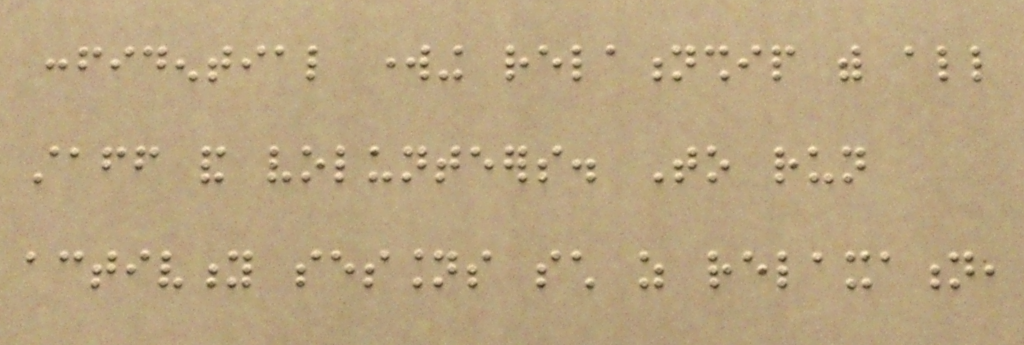confidential working relationship with all
staff and volunteers. To run
activity sessions such as relaxation,
